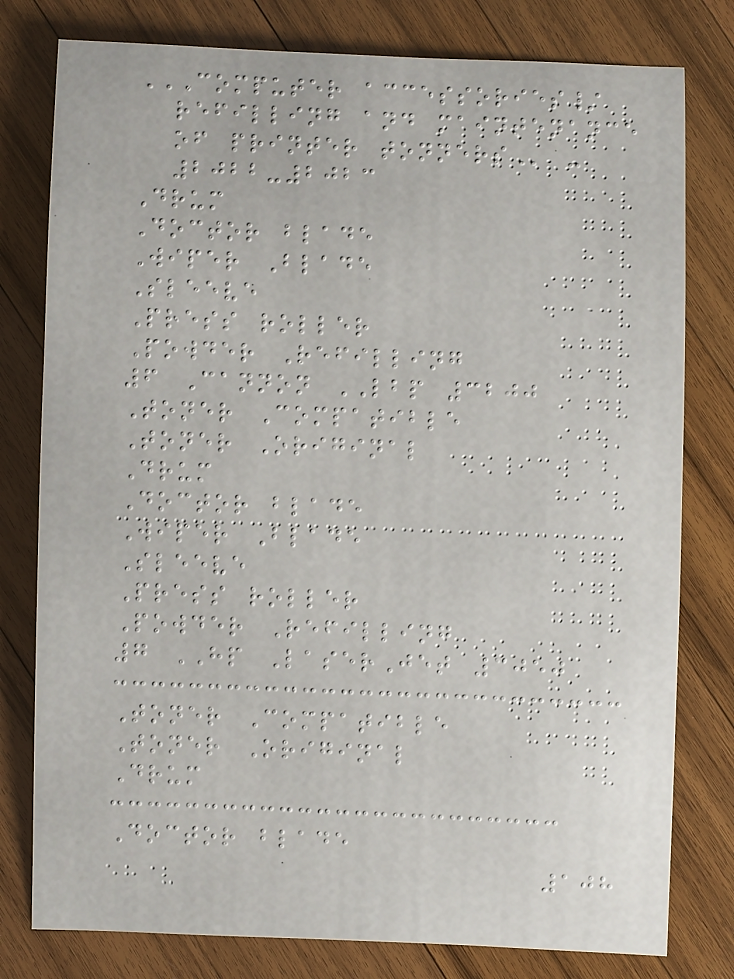COMPUTER ACCESSORIES/
REFILLING AND MAINTENANCE
OF PRINTER TONNERS -
2022-2023
Drum
Doctor blade
Wiper Blade
Sleeve
Press roller
Powder Refilling
6 Cannon LBP 3200
Toner Compatible
Toner Original
Drum
Doctor blade
Wiper Blade
Sleeve
Press roller
Powder Refilling
7 HP LaserJet 3050
Toner Compatible
Toner Original
Drum
Doctor blade
108
